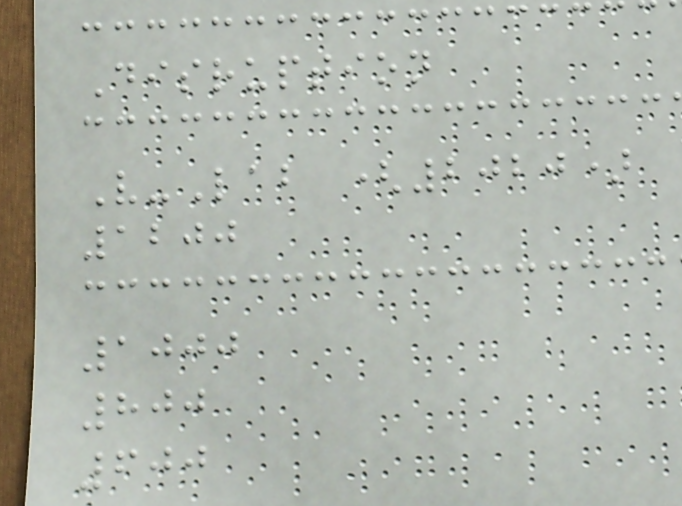Disruption
V-Lab (2020)
1200
1000
800
600
